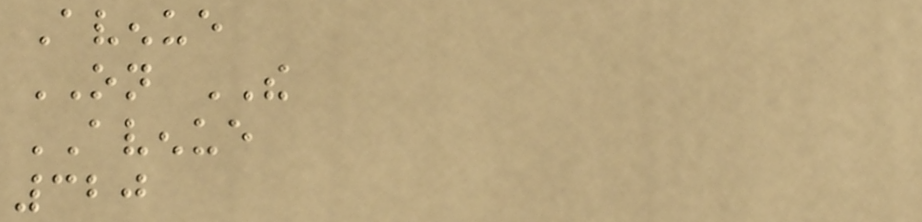Avenue
ON THE
AVENUE
320
